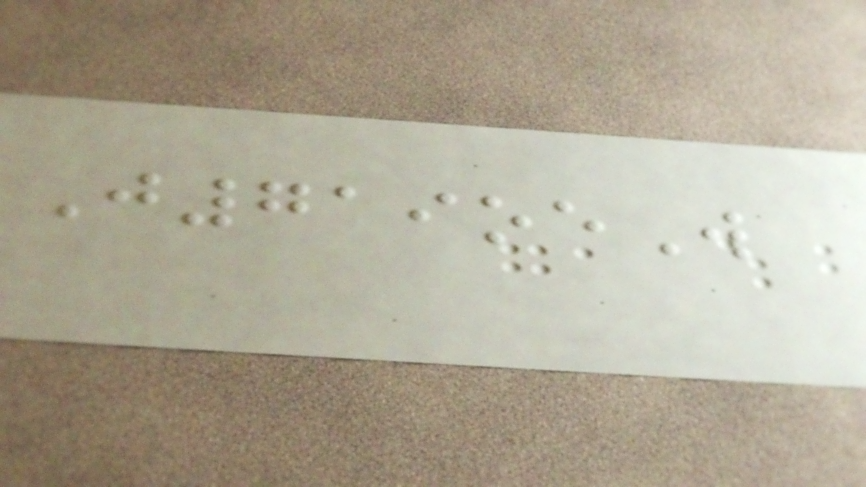J719oeW
